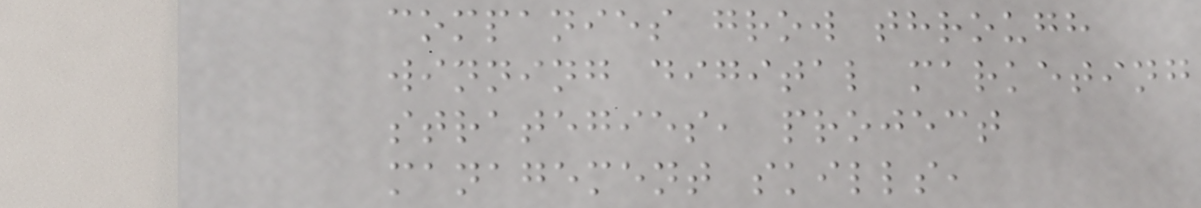companies grow through
winning digital marketing
strategies, project
management skills,
